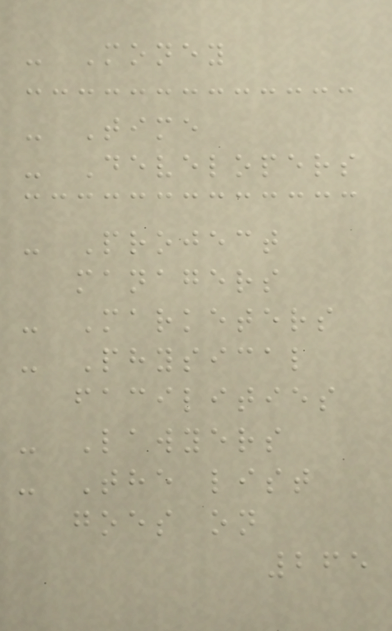- Money
- Time
- Developers
- Project
managers
- Marketers
- Physical
facilities
- Lawyers
- The list
goes on
265
